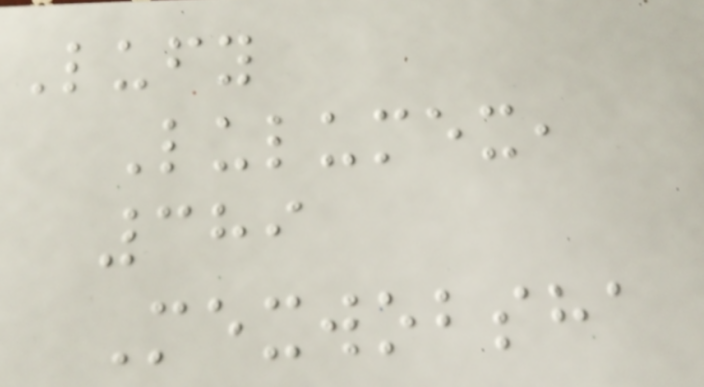Lufy
Lulumex,
389
Mexwobsha
